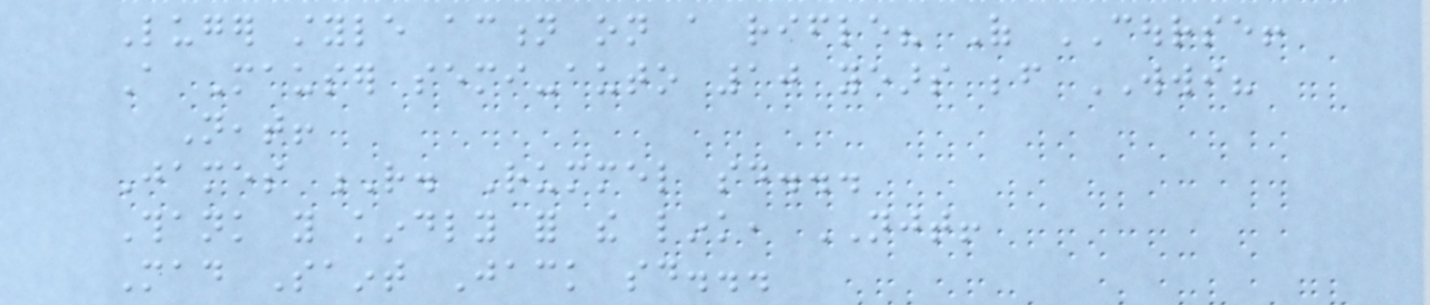Luger style action on a rifle? Of COURSE!
A Mauser semi-auto 10 years before WWI?
Neat!
James R. Rummel said...
Thank you kindly for the link, NJT!
Mad Saint Jack said...
